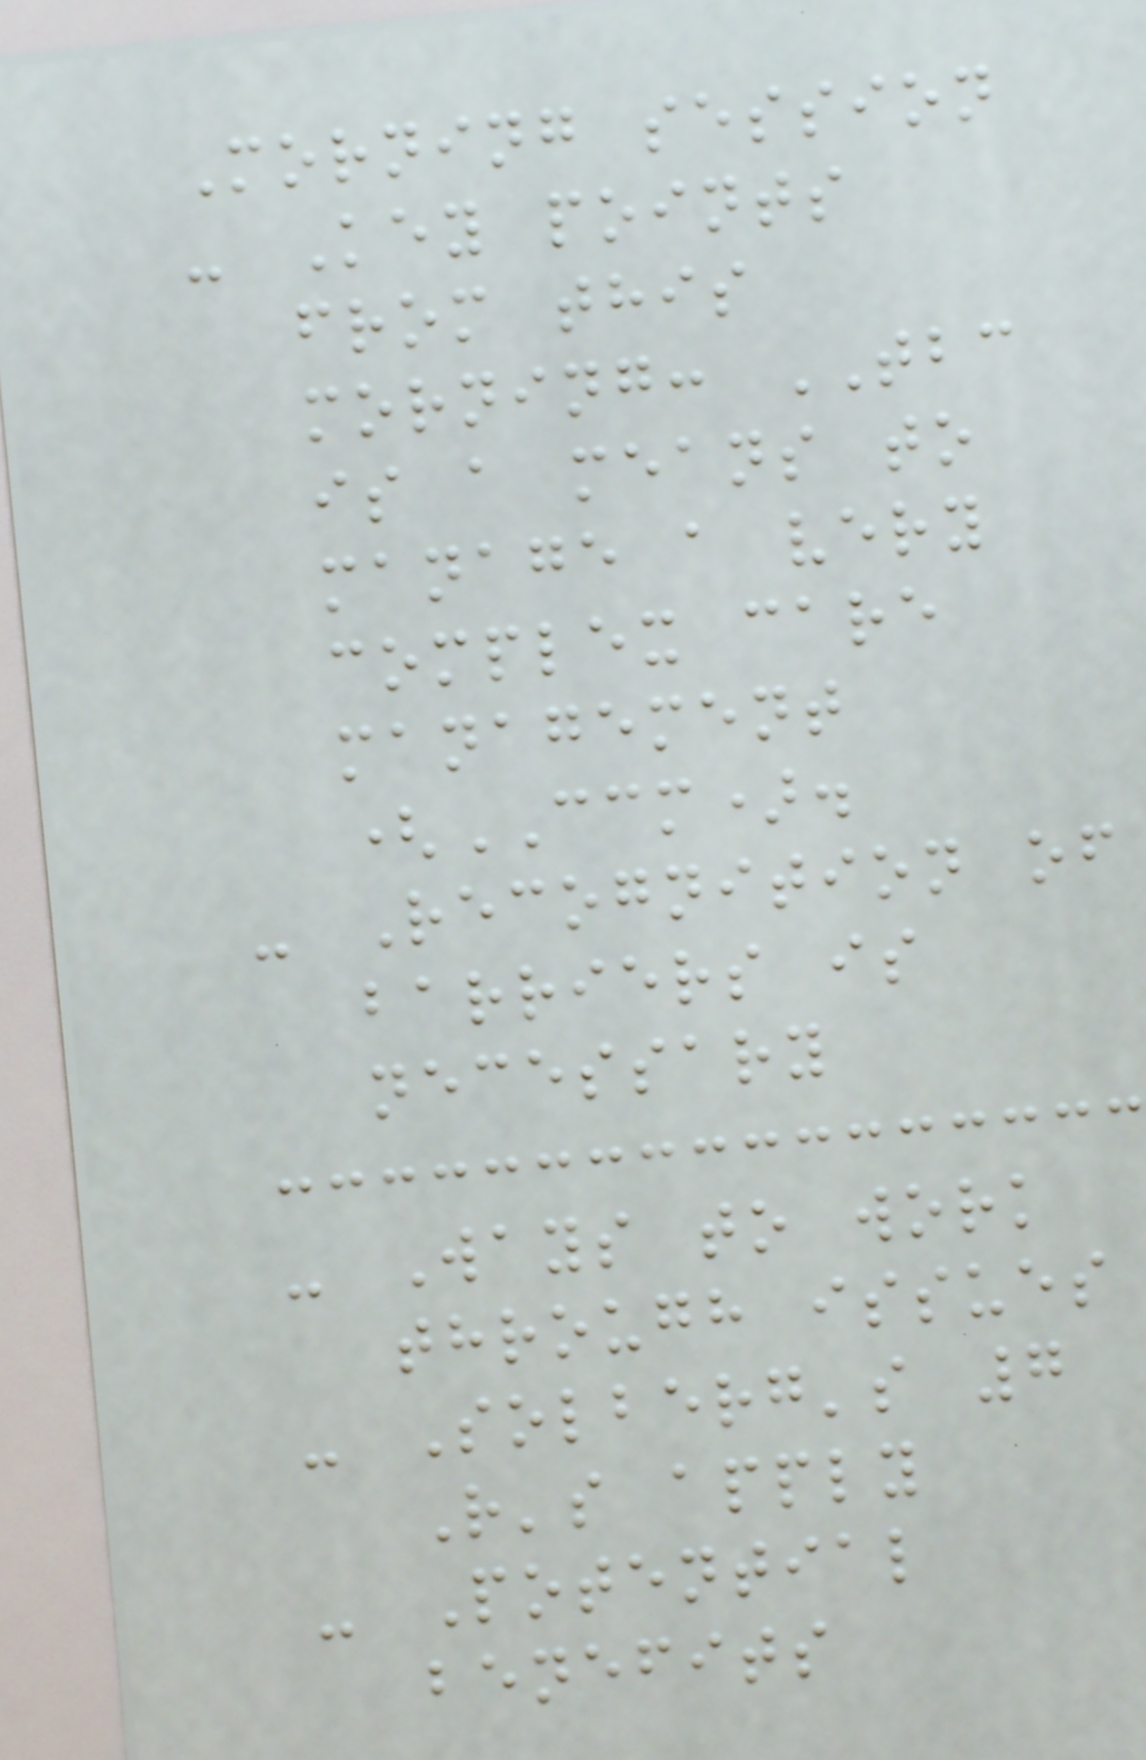Morning session
- Key points
from this
morning: TBC
is a means to
manage a very
complex care
management
(CCM).
- Recognition of
barriers is
necessary
- Ways to work
through issues
- Solberg's 7
R's apply
- Potential
benefits
